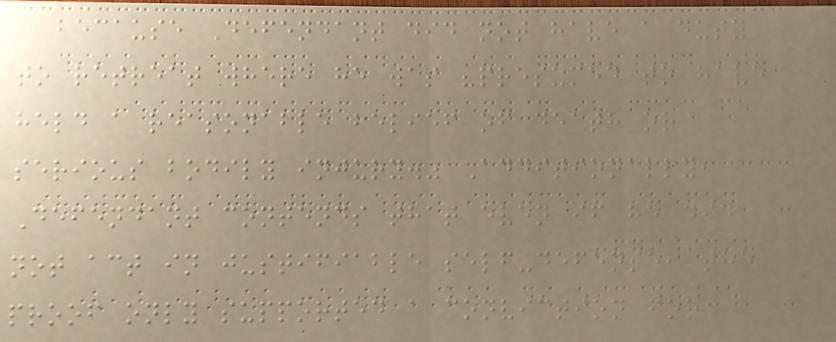because Defendant did not have a duty
to retreat where he was "presumed to have
held a reasonable belief of death or
serious bodily injury." Additionally,
Defendant contends that even if he did
not act in justifiable self-defense, the
proof only supported a conviction for
